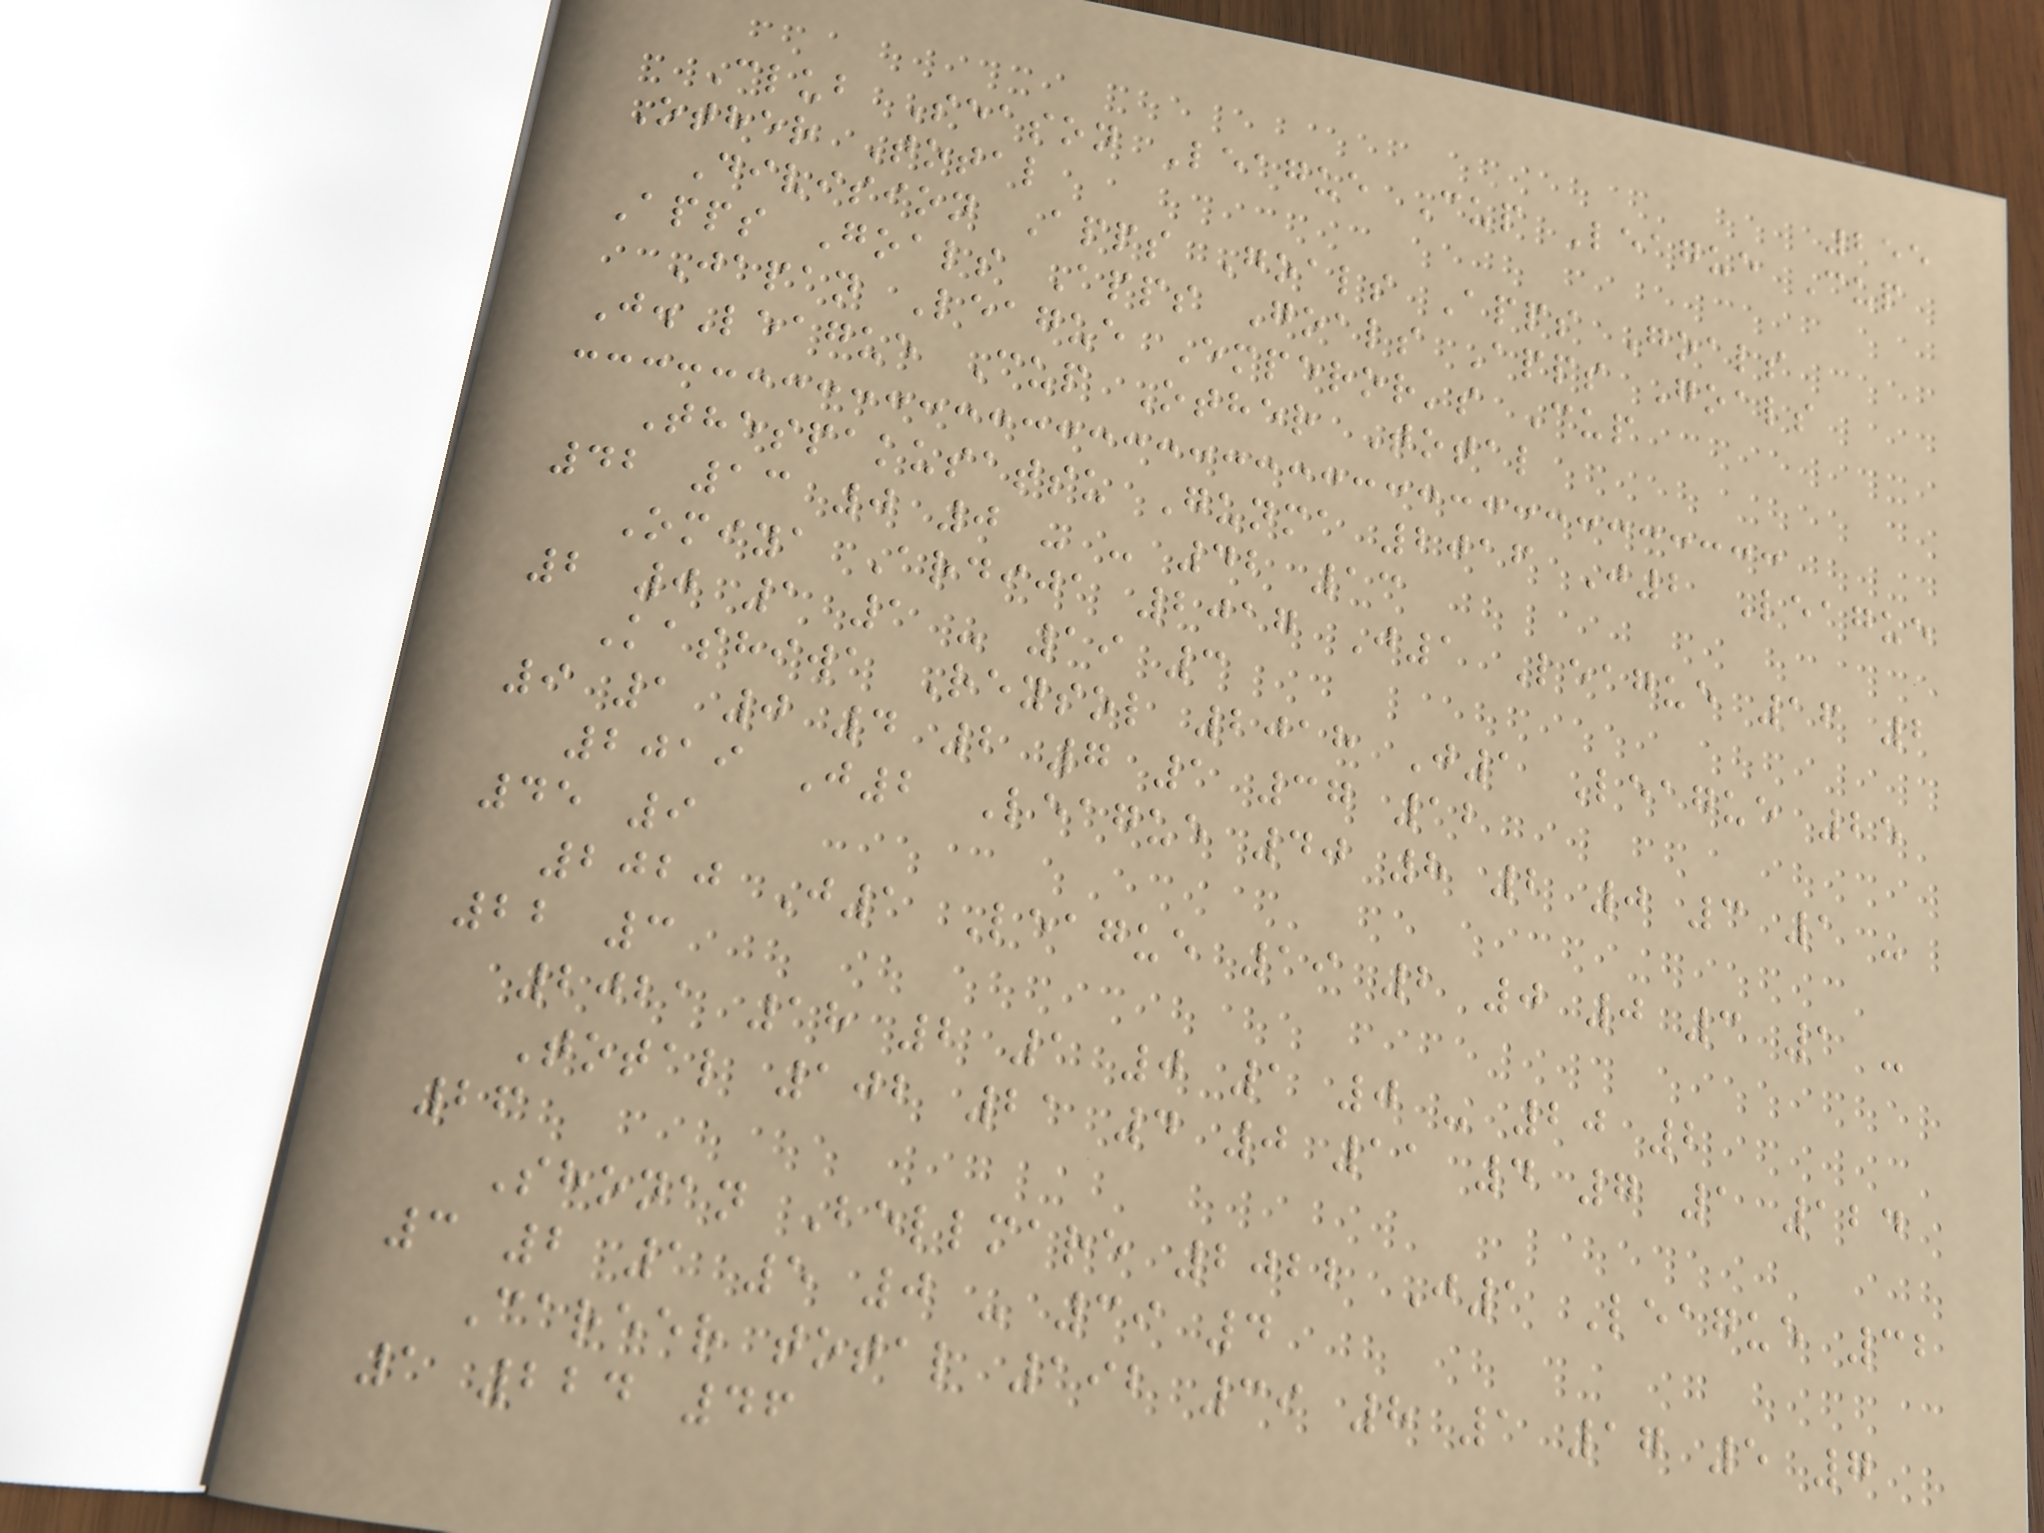255
Club Season League Cup League Cup
Other Total
Division Apps Goals Apps Goals
Apps Goals Apps Goals Apps Goals
Japan League Emperor's Cup
J.League Cup Other Total
Thespakusatsu Gunma 2016 J2 League
42 13 0 0 - - 42 13
Omiya Ardija 2017 J1 League 16 2
2 0 1 1 - 19 3
Kashiwa Reysol 2018 J1 League 25
9 1 0 4 2 7 1 37 12
2019 J2 League 40 8 2 0 3 1 -
45 9
2020 J1 League 19 2 0 0 3 1 -
22 3
2021 18 2 1 0 1 0 - 20 2
Total 102 21 4 0 11 4 7 1 124
26
Shonan Bellmare 2022 J1 League 32
3 2 1 5 0 - 39 4
Career total 192 39 8 1 17 5 7
1 224 46
